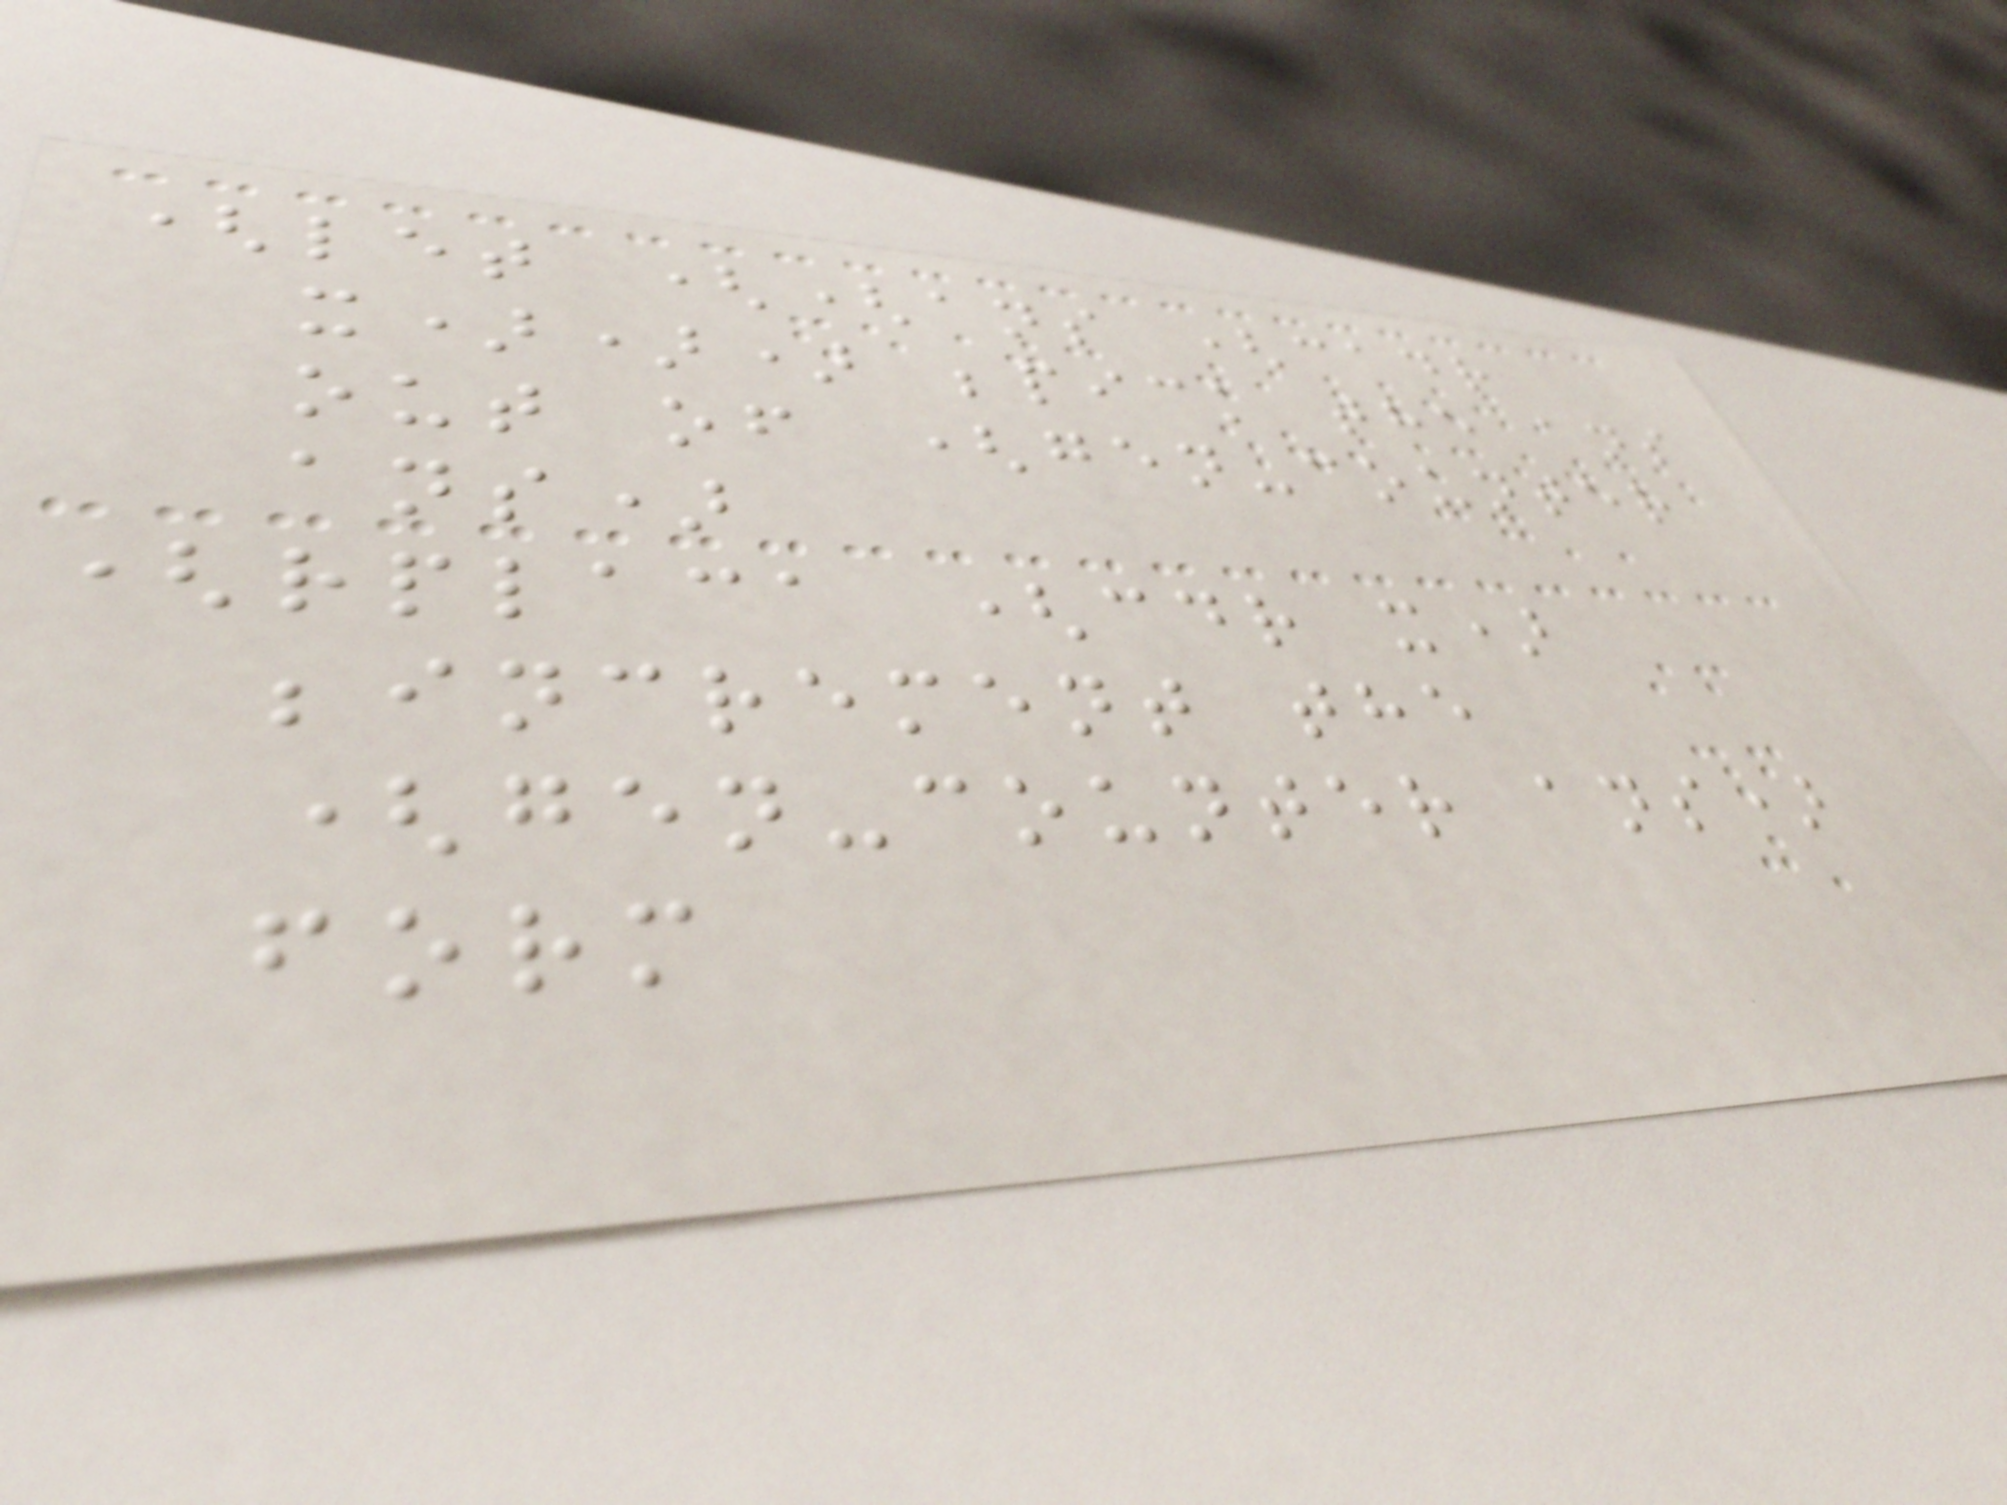(let ((ans (cadr
x))) ;pick the ans
out of (gen-counter
ans)
(rplaca (cdr x)
;increment the
(gen-counter ans)
form
